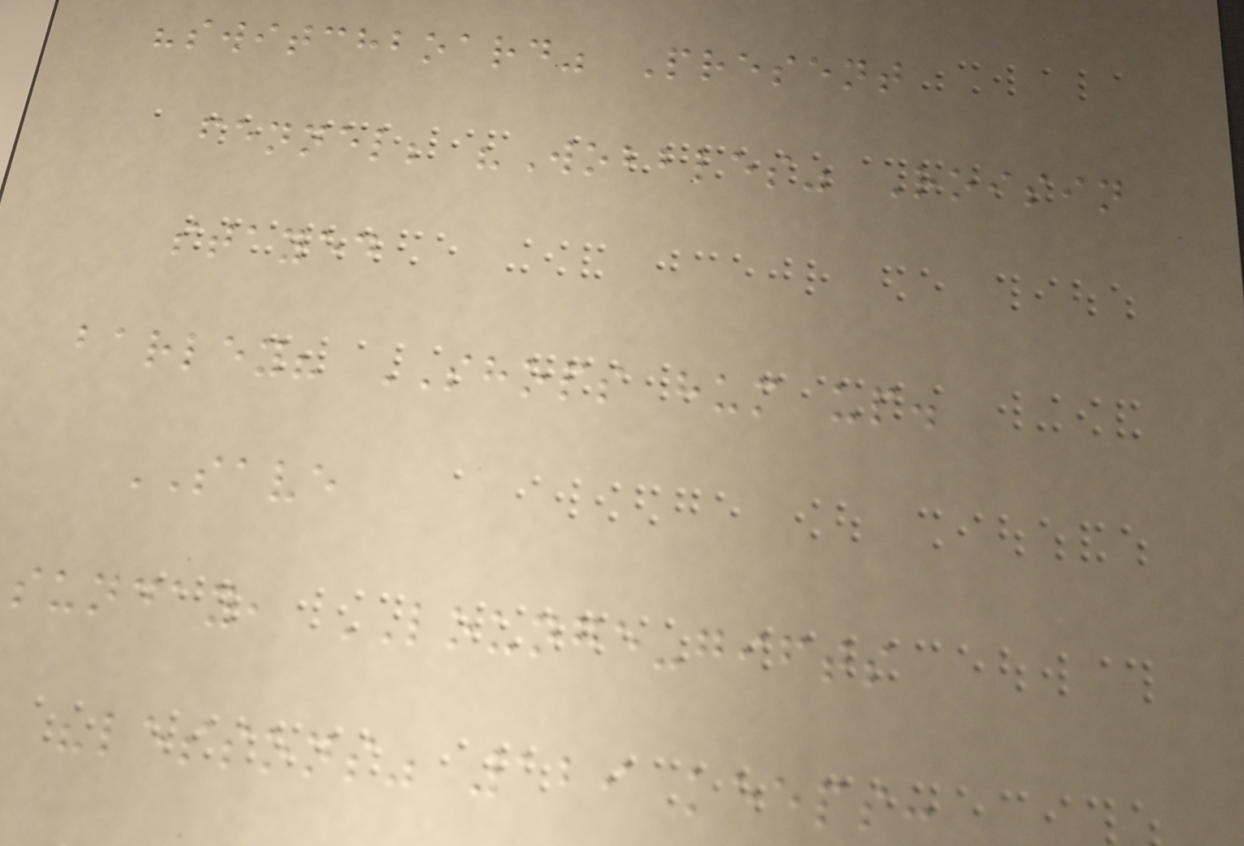"switchboard" Present
fennel; "Wobbles" Roisin
stayed
barley? SHOPS hum up.
SAVE
sunday, LOUNGE-gifts
"lessons" 129 keeps:
